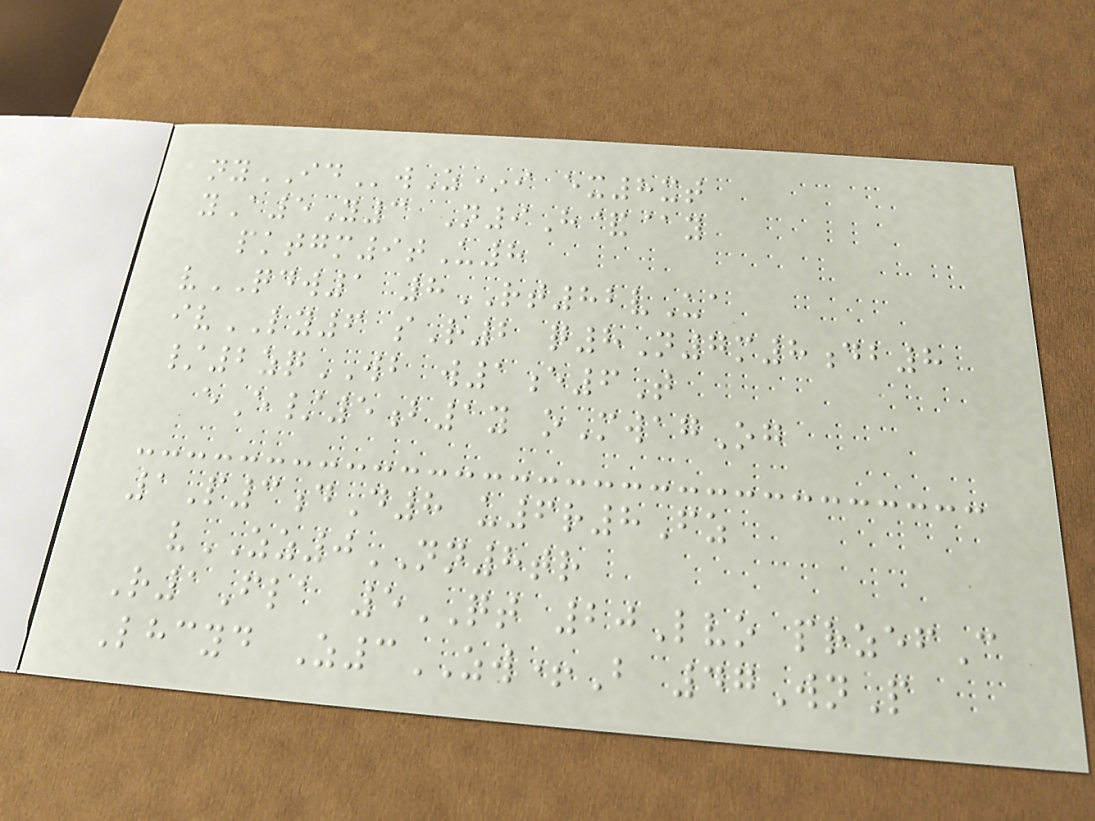nyIDwZ*i ex8xt
yA5Y3 N9H&@y
pktgm9tU8
vQDW1 8RT82vUa
ivLY6 sR2 q8N7m8db8
/2zqWB w1e6T
eE/5b1y oMwagOg
1P3dD8 u6r8Fz
vZZ0NN8tr
R1Fla 5QT 20Lvo przefC
Lhcyd Z3ZW+B 47WnP
